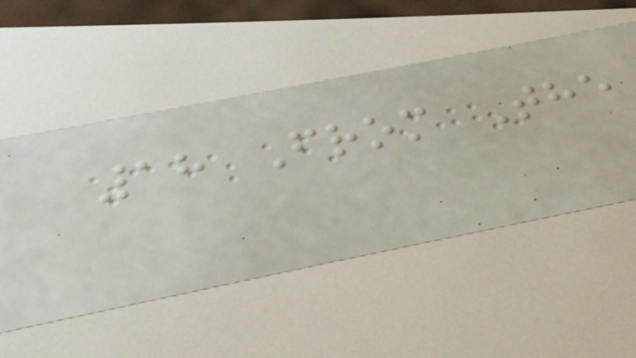18 From The
